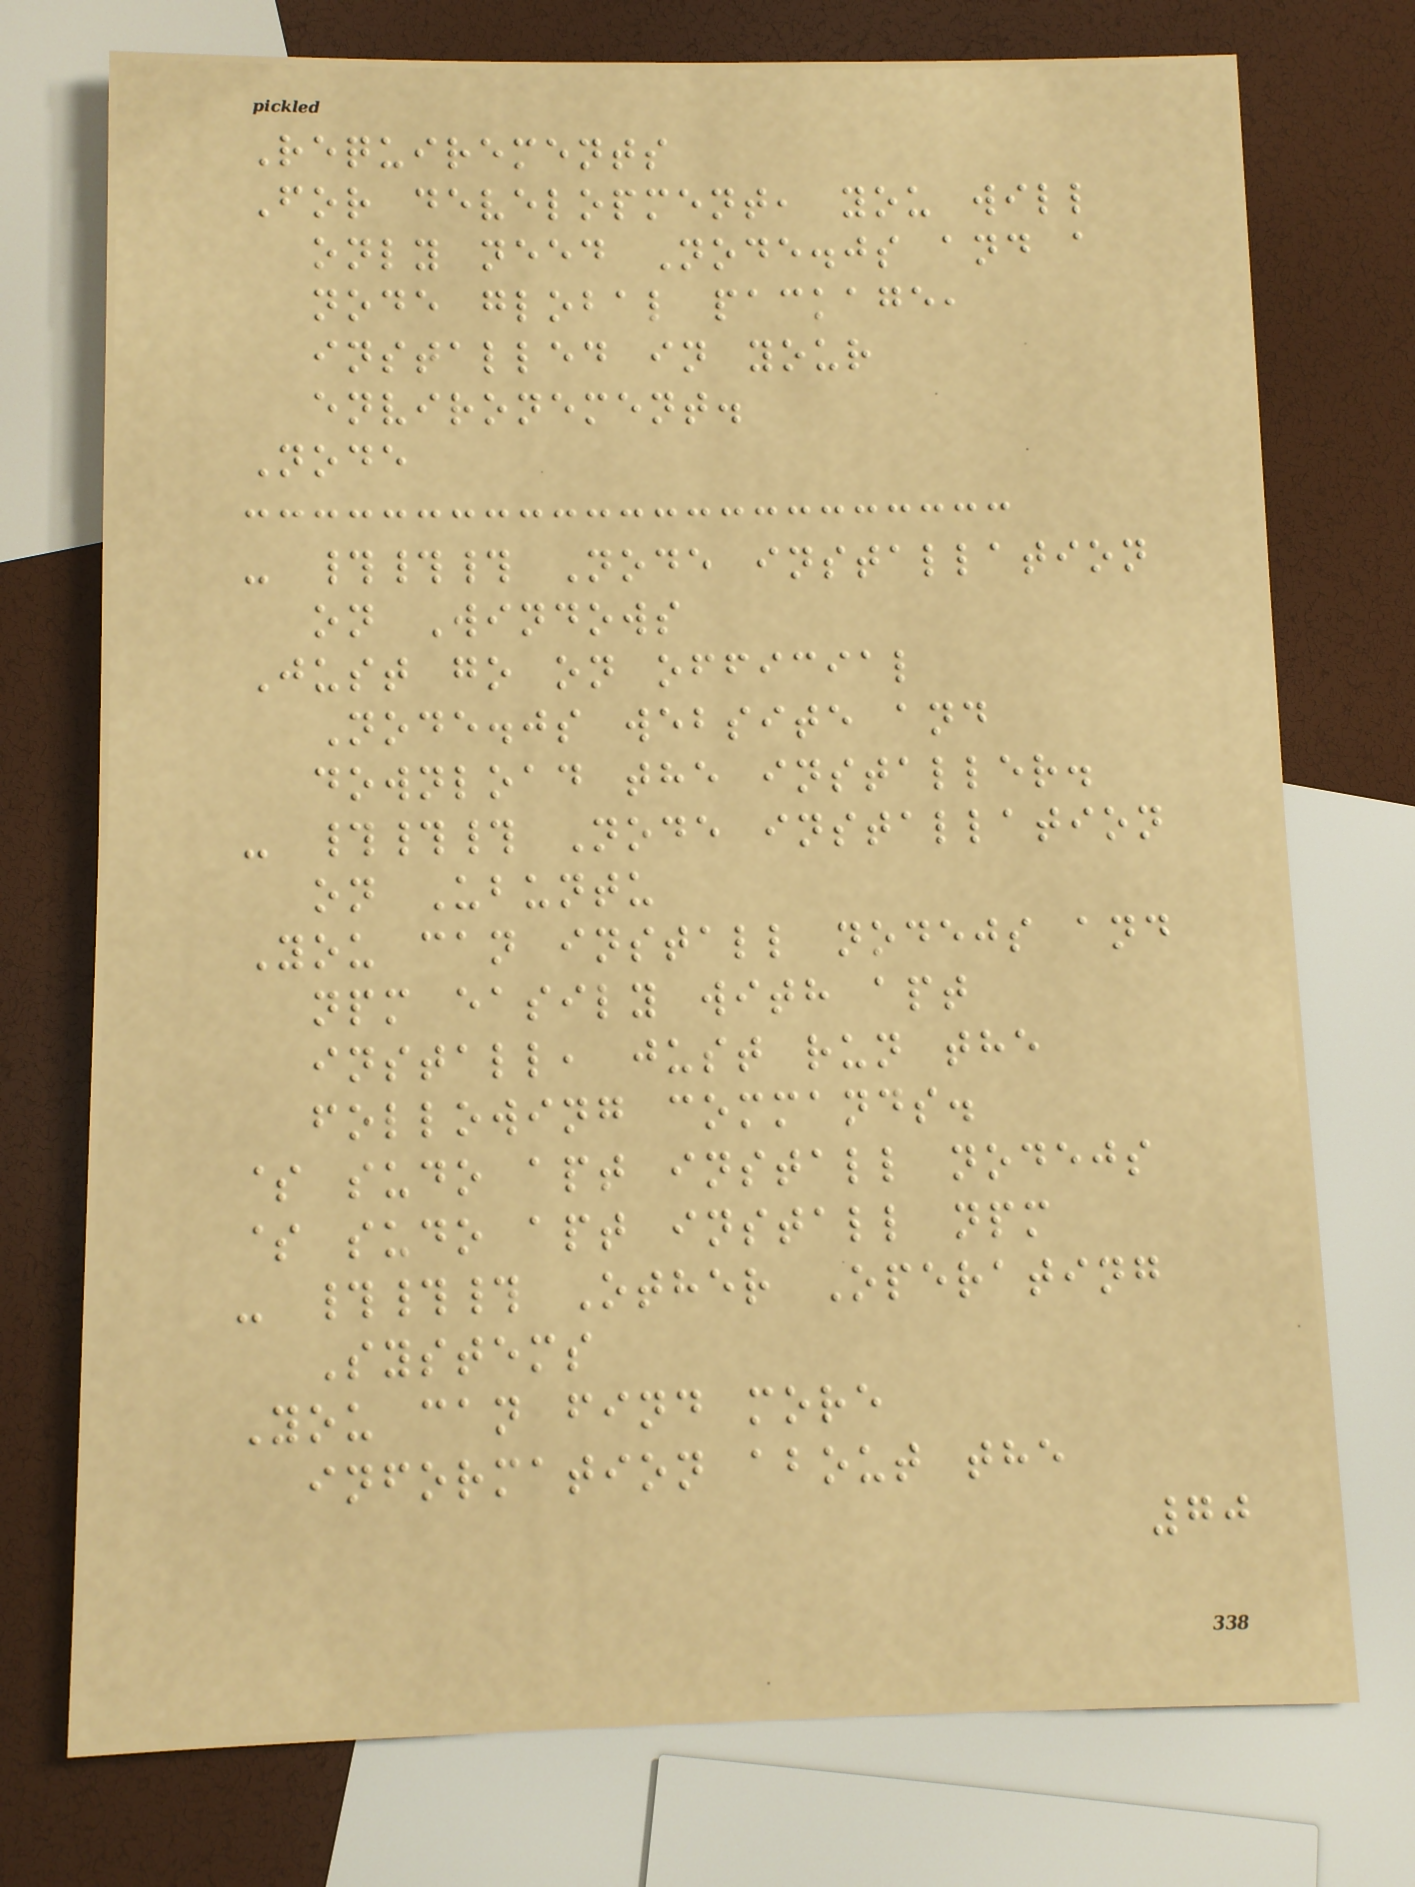Requirements
For development, you will
only need Node.js and a
node global package,
installed in your
environement.
Node
- ### Node installation
on Windows
Just go on official
Node.js website and
download the installer.
- ### Node installation
on Ubuntu
You can install nodejs and
npm easily with apt
install, just run the
following commands.
$ sudo apt install nodejs
$ sudo apt install npm
- ### Other Operating
Systems
You can find more
information about the
70
